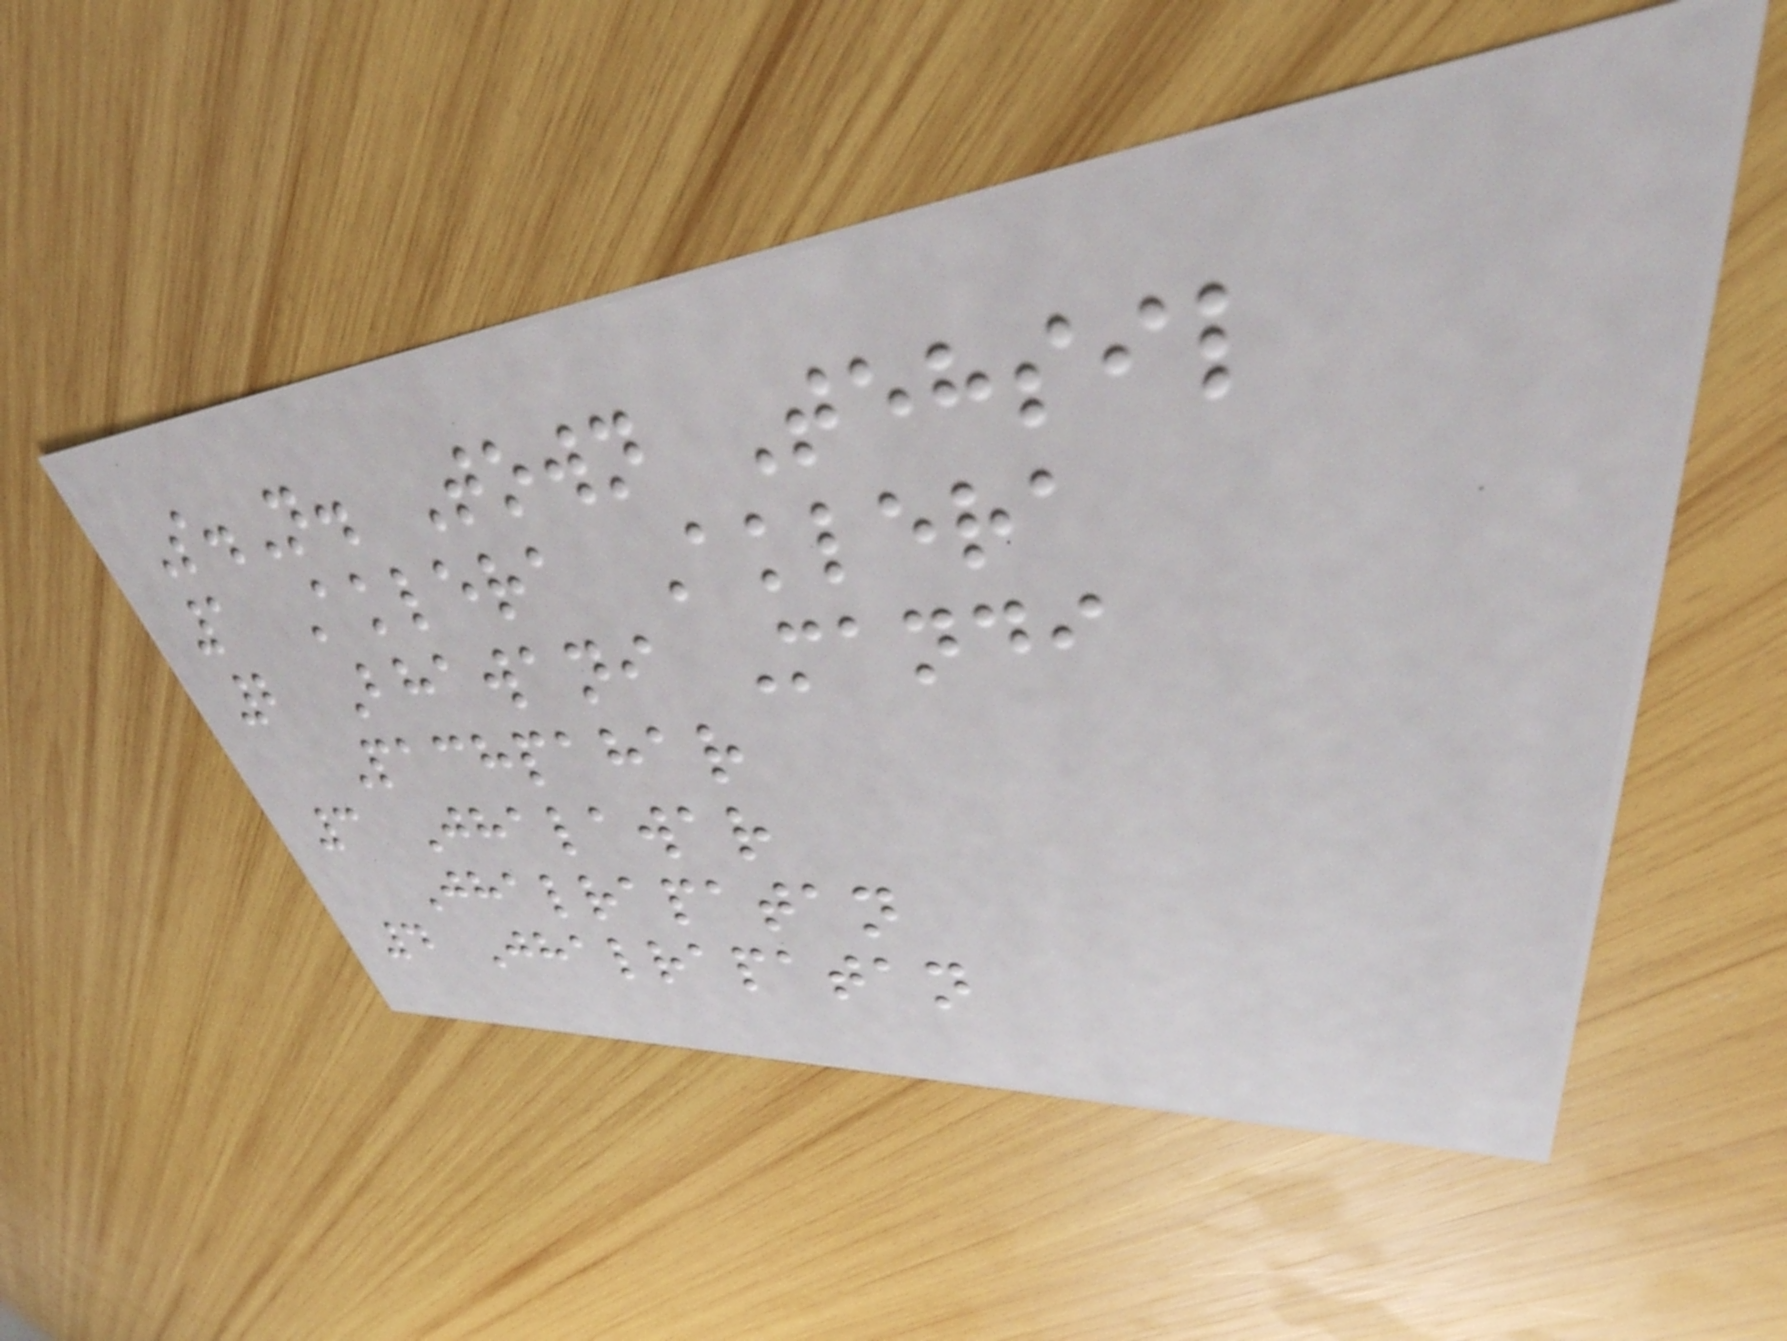S.N. Town Tehsil
1 Aklera Aklera
2 Bhawani Mandi
Pachpahar
3 Jhalawar
Jhalrapatan
4 Jhalrapatan
